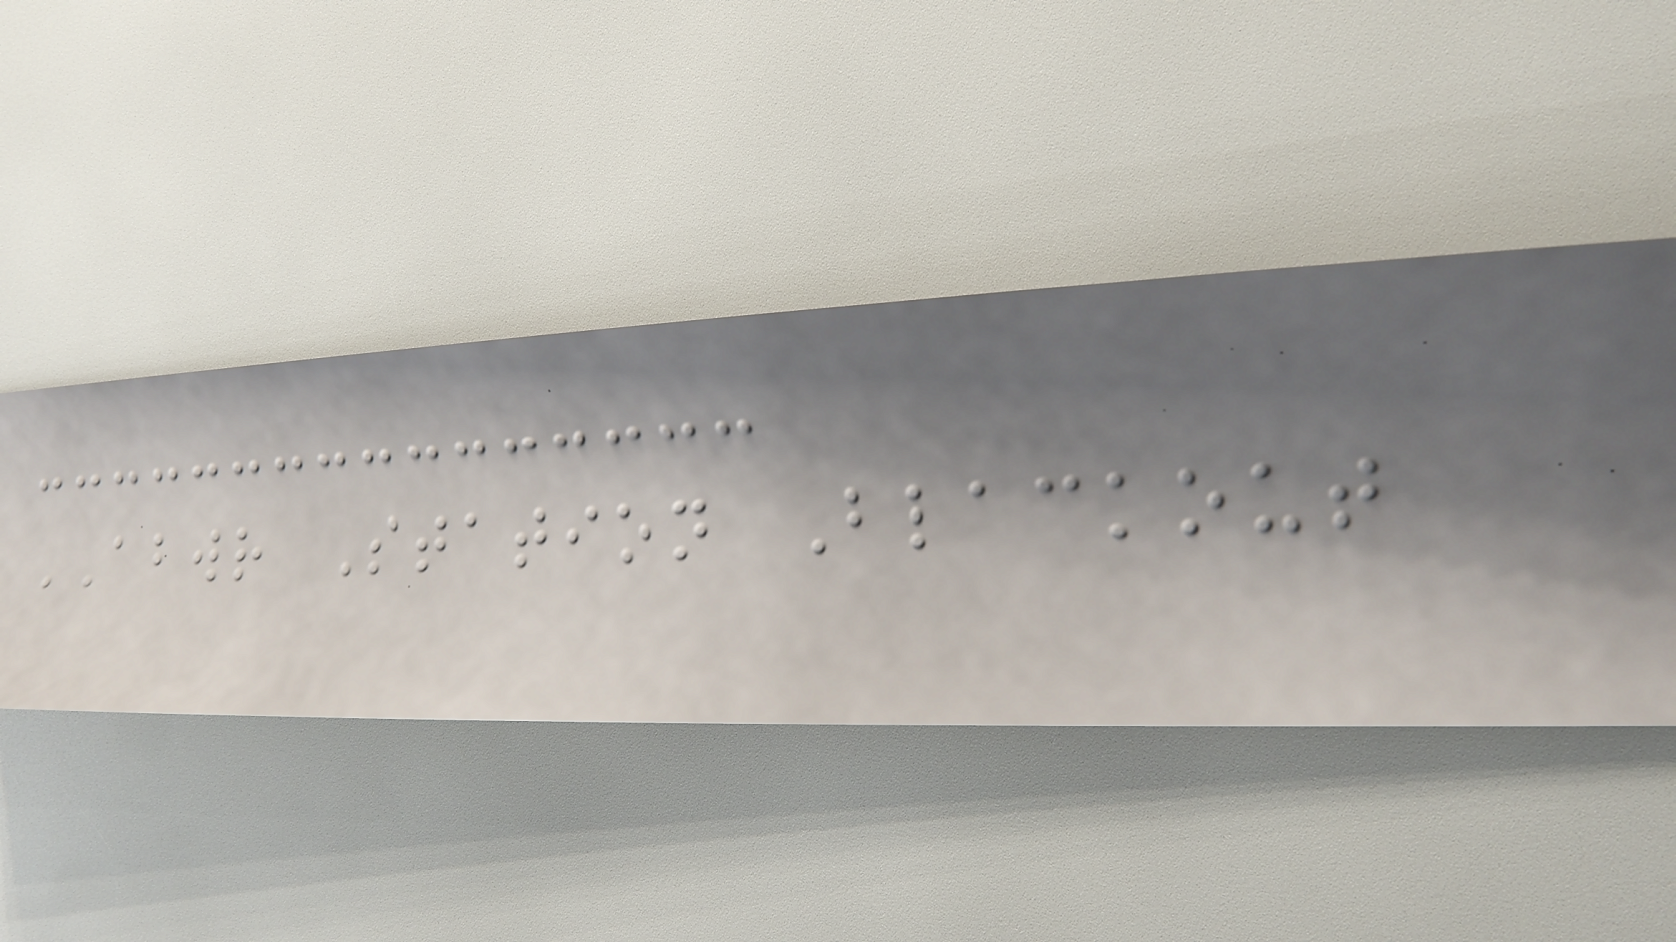ABWR Station Blackout
